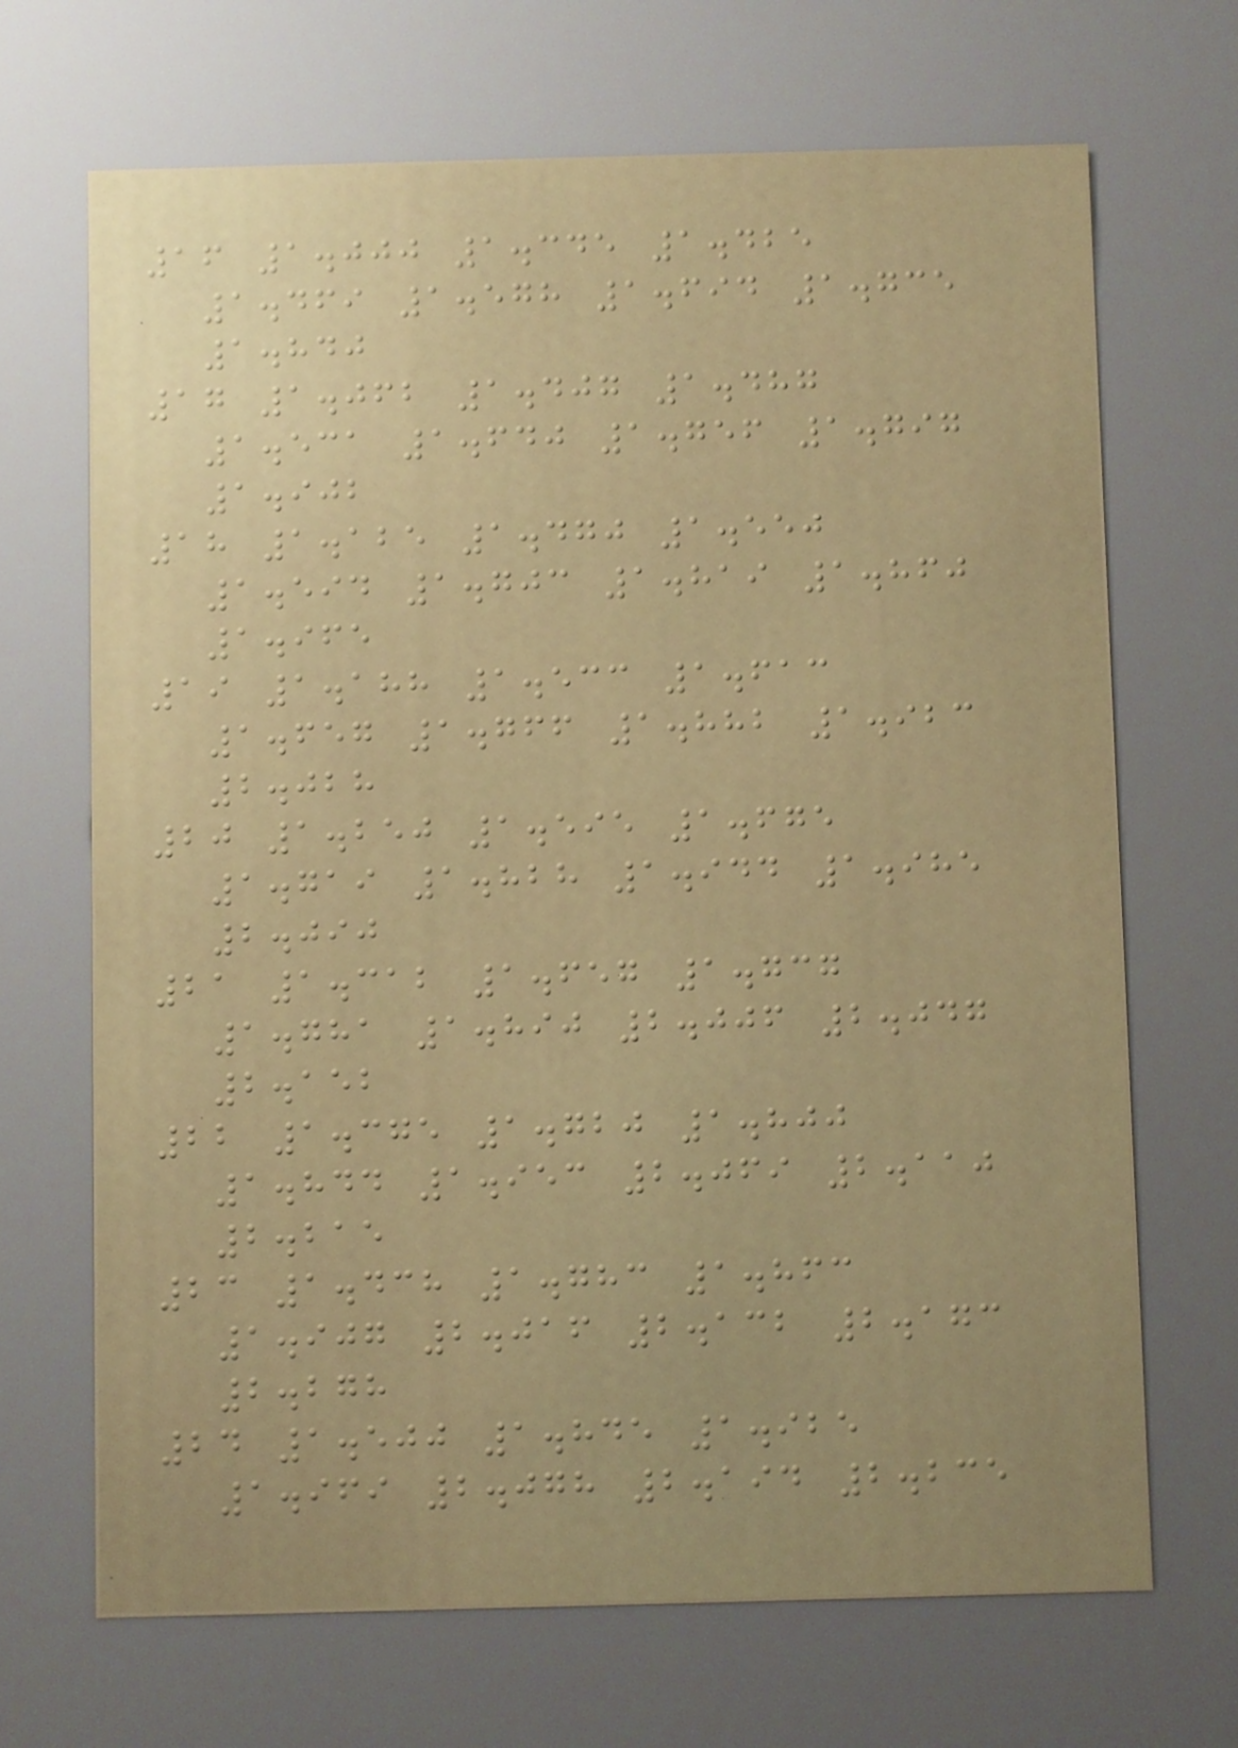16 1.000 1.345 1.425
1.469 1.578 1.694 1.735
1.840
17 1.062 1.407 1.487
1.531 1.640 1.756 1.797
1.902
18 1.125 1.470 1.550
1.594 1.703 1.819 1.860
1.965
19 1.188 1.533 1.613
1.657 1.766 1.882 1.923
2.028
20 1.250 1.595 1.675
1.719 1.828 1.944 1.985
2.090
21 1.312 1.657 1.737
1.781 1.890 2.006 2.047
2.152
22 1.375 1.720 1.800
1.844 1.953 2.069 2.110
2.215
23 1.438 1.783 1.863
1.907 2.016 2.132 2.173
2.278
24 1.500 1.845 1.925
1.969 2.078 2.194 2.235
